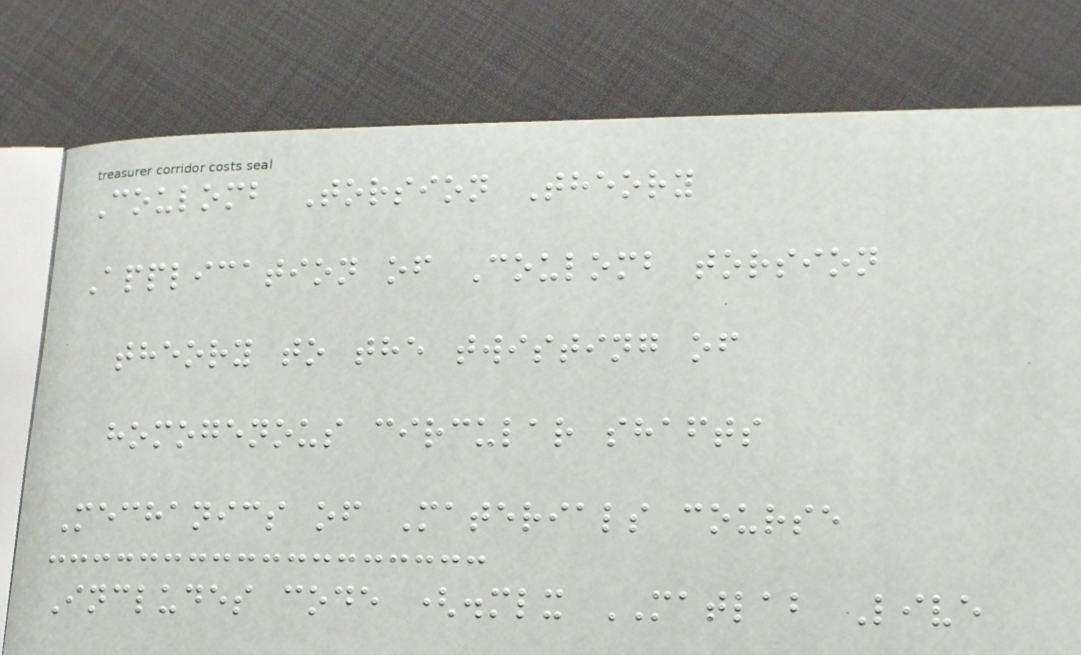Coulomb Torsion Theory
Application of Coulomb torsion
theory to the twisting of
homogenous circular shafts
Mechanics of Materials course
Includes code (.mlx MATLAB Live
